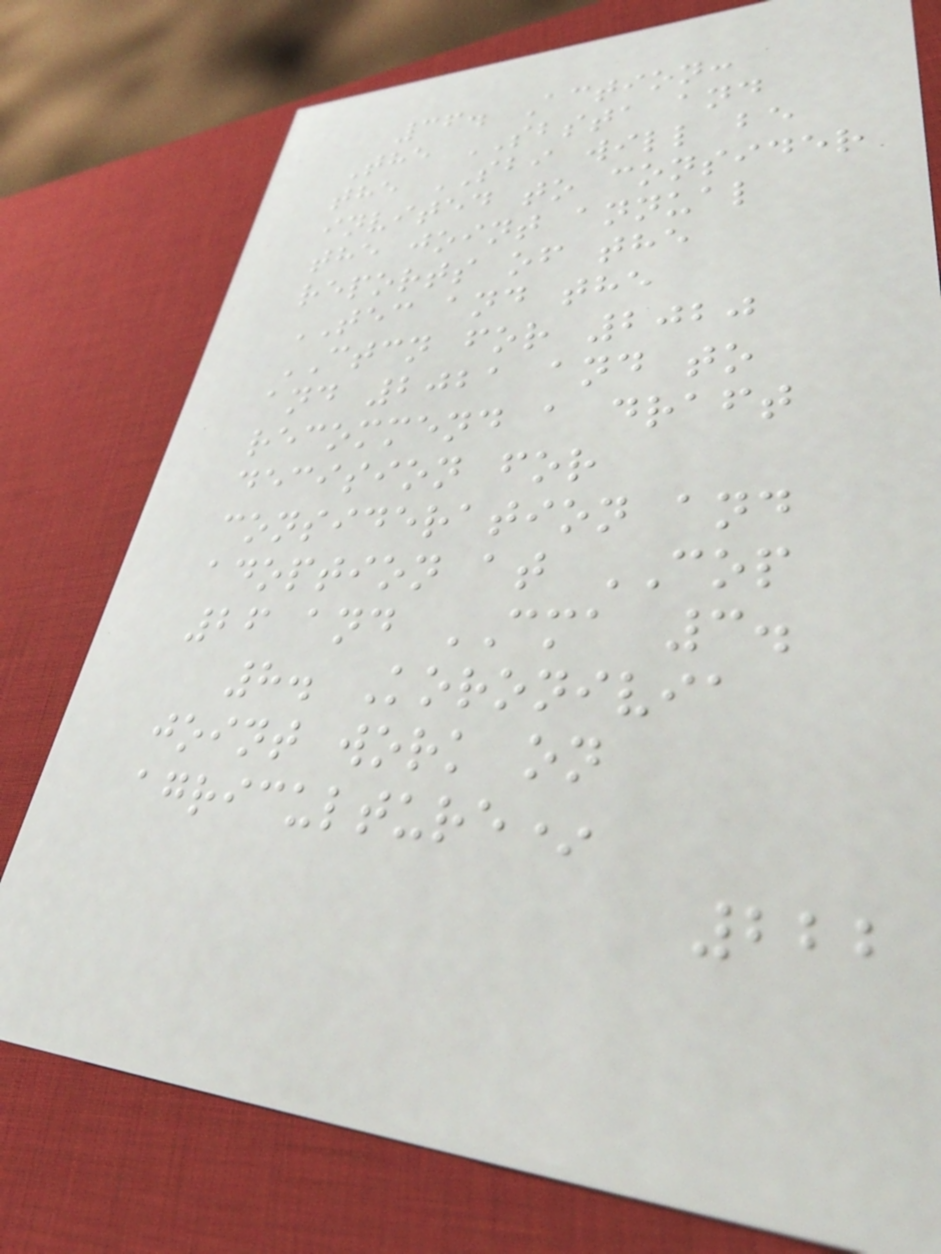36. Action:
The SBSTA and
the SBI will be
invited to consider
the joint annual
reports of the
TEC and the
CTCN for 2020
and 2021 and to
recommend a draft
decision for
consideration and
adoption at COP
26 and CMA 3.
8. Koronivia
joint work on
agriculture*
222
